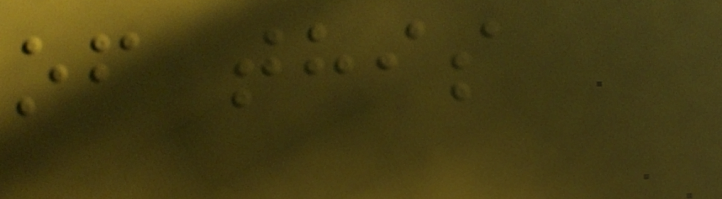of this
